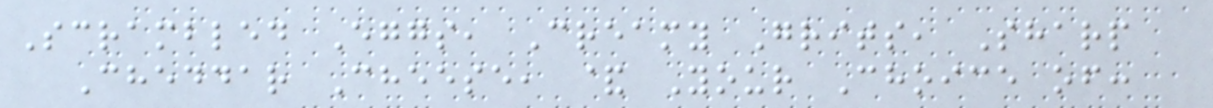Scrambled Eggs, Creamy Grits, Sharp
Cheddar Cheese, & Your Choice of:
